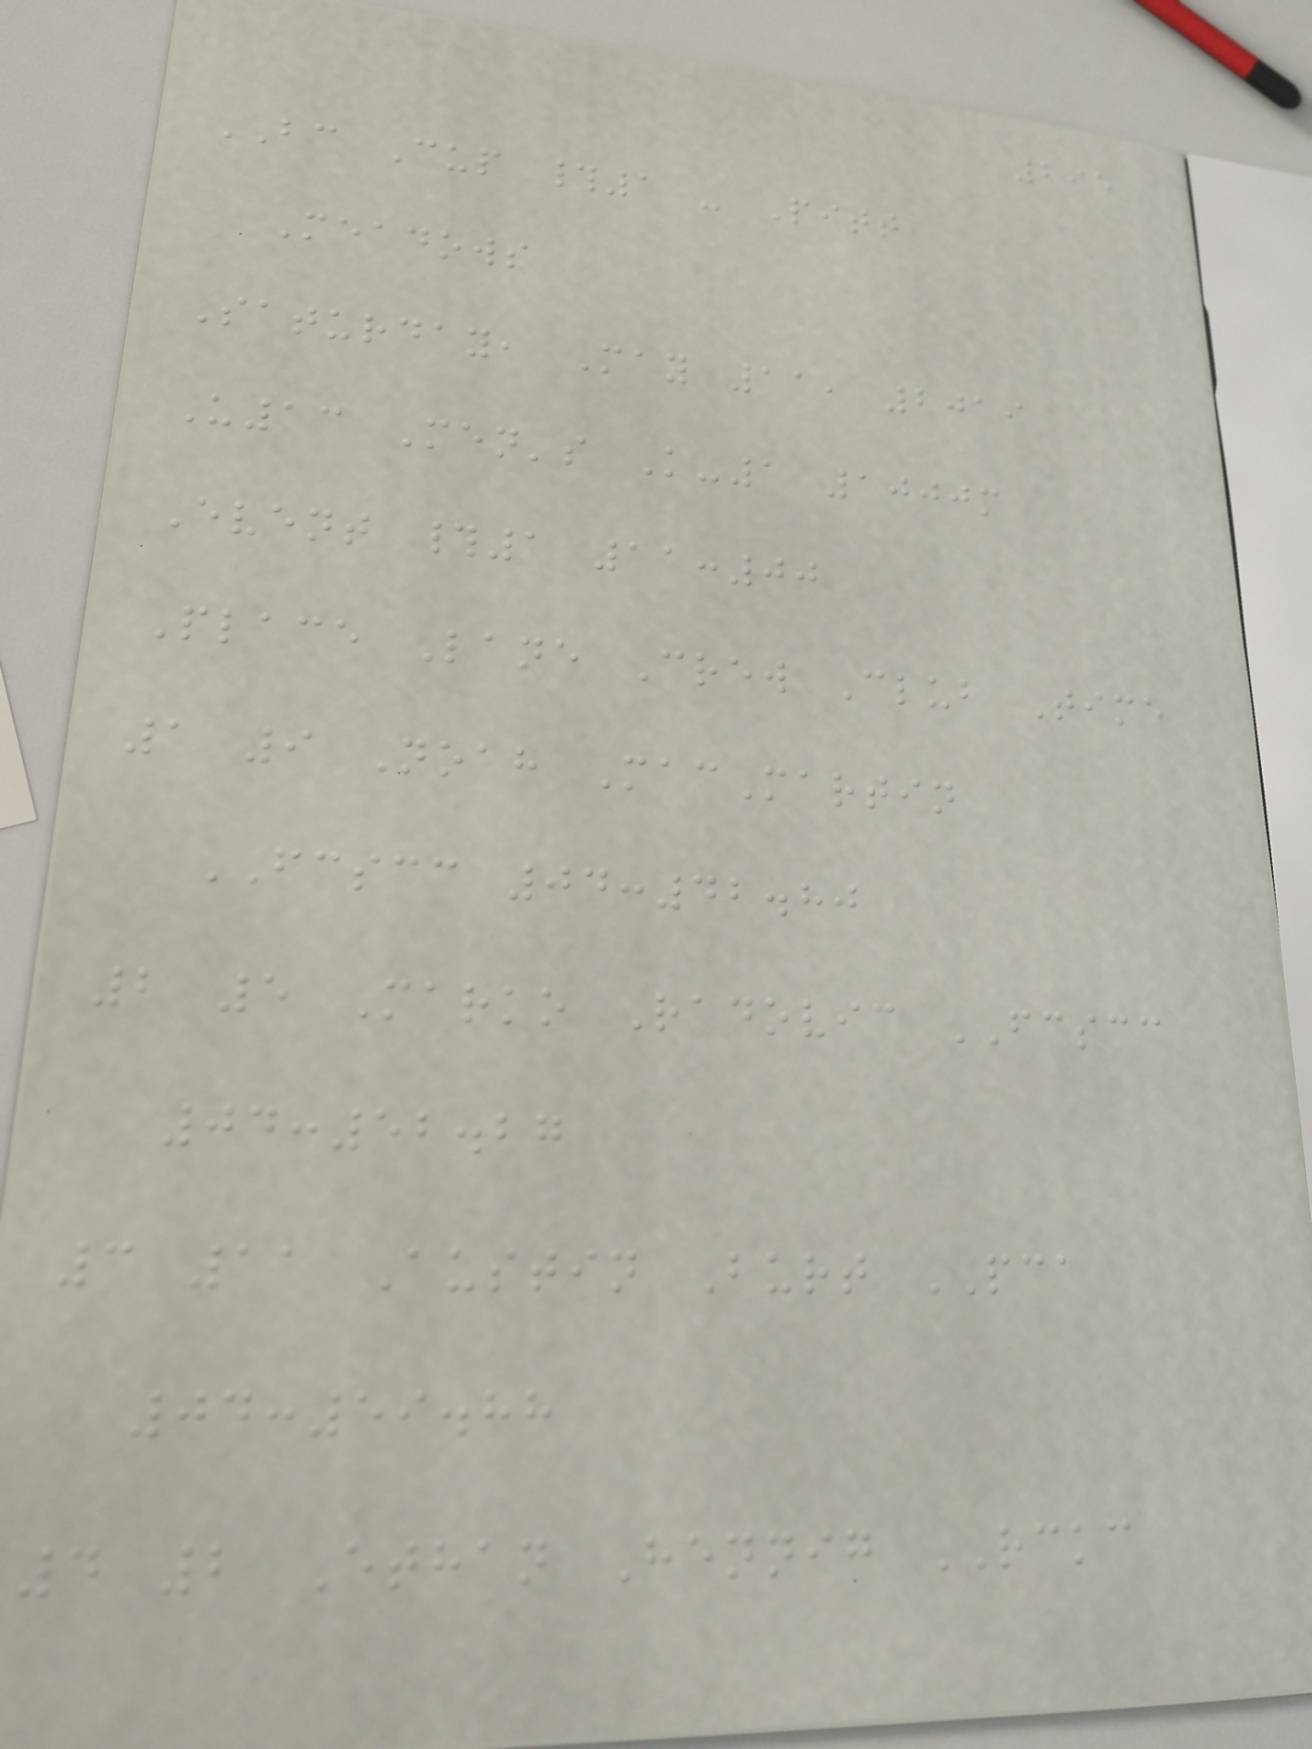295
BC Cup #1 - Pitt
Meadows
Saturday, May 11, 2019
U13 Men's K-1 1000m
Event #1 11:00
Place Lane Crew Club Time
1 9 Noah MacMartin
FCSCC 04:42.80
2 5 Marko Radovic FCSCC
04:52.27
3 11 Austin Burt PCA
04:59.88
4 2 Ethan Hennig RCKC
